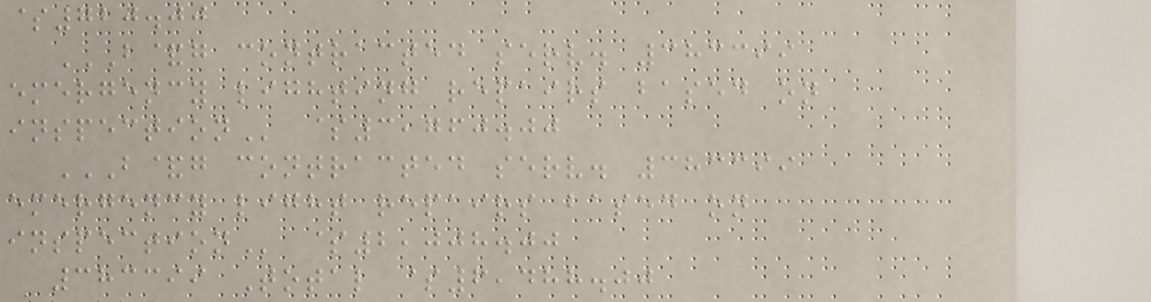$720.00
B&G CONTRACTED SERV. 383399
EMERGENCY LIGHTING REPAIRS BASED ON
INSPECTION $3,760.00
B&G CONTRACTED SERV. 383399
EMERGENCY LIGHT REPAIRS BASED ON
INSPECTION $2,008.00
383399 Total $6,488.00
